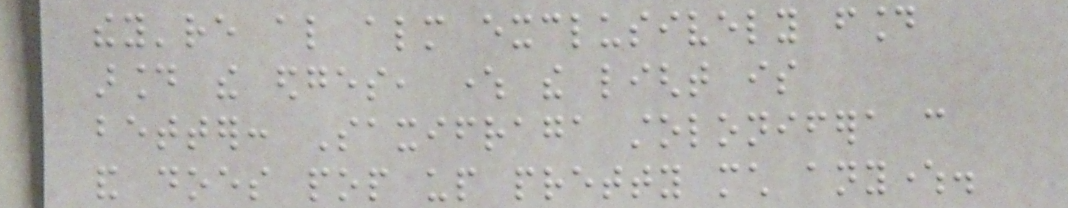they're also almost exclusively found
around the edges, where the light is
better: Saxifraga stolonifera can
and does pop up pretty much anywhere.
